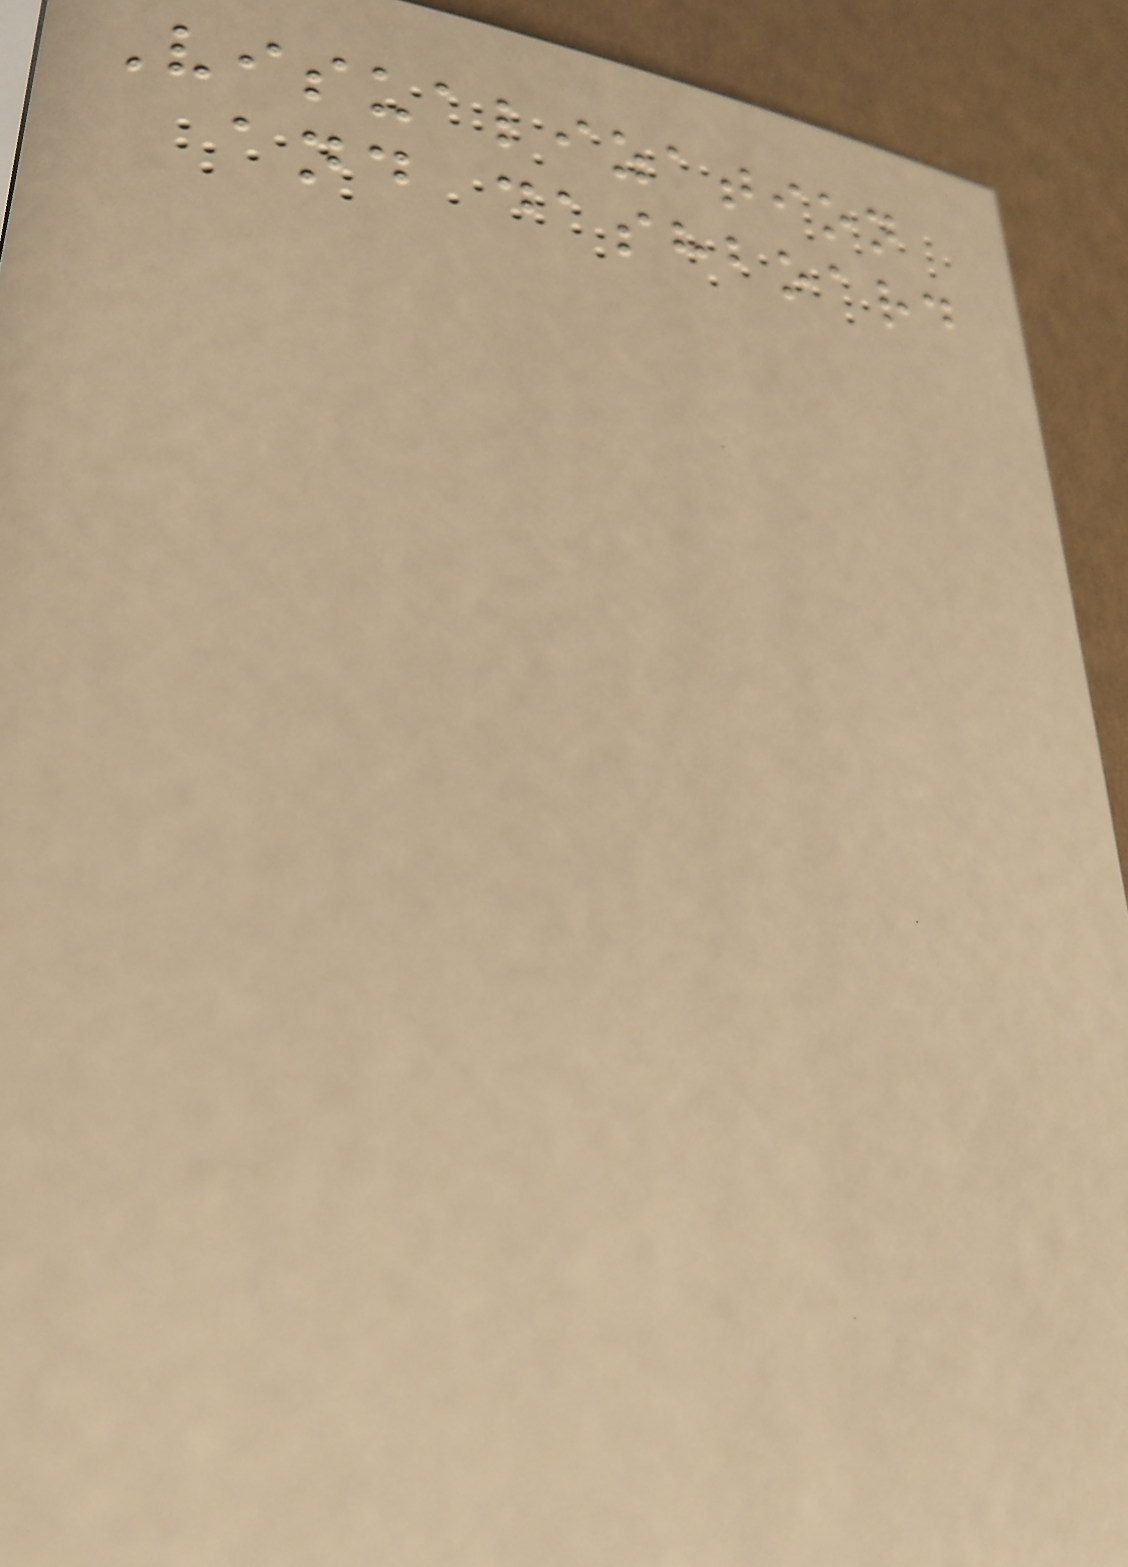Visualization
and dashboard
